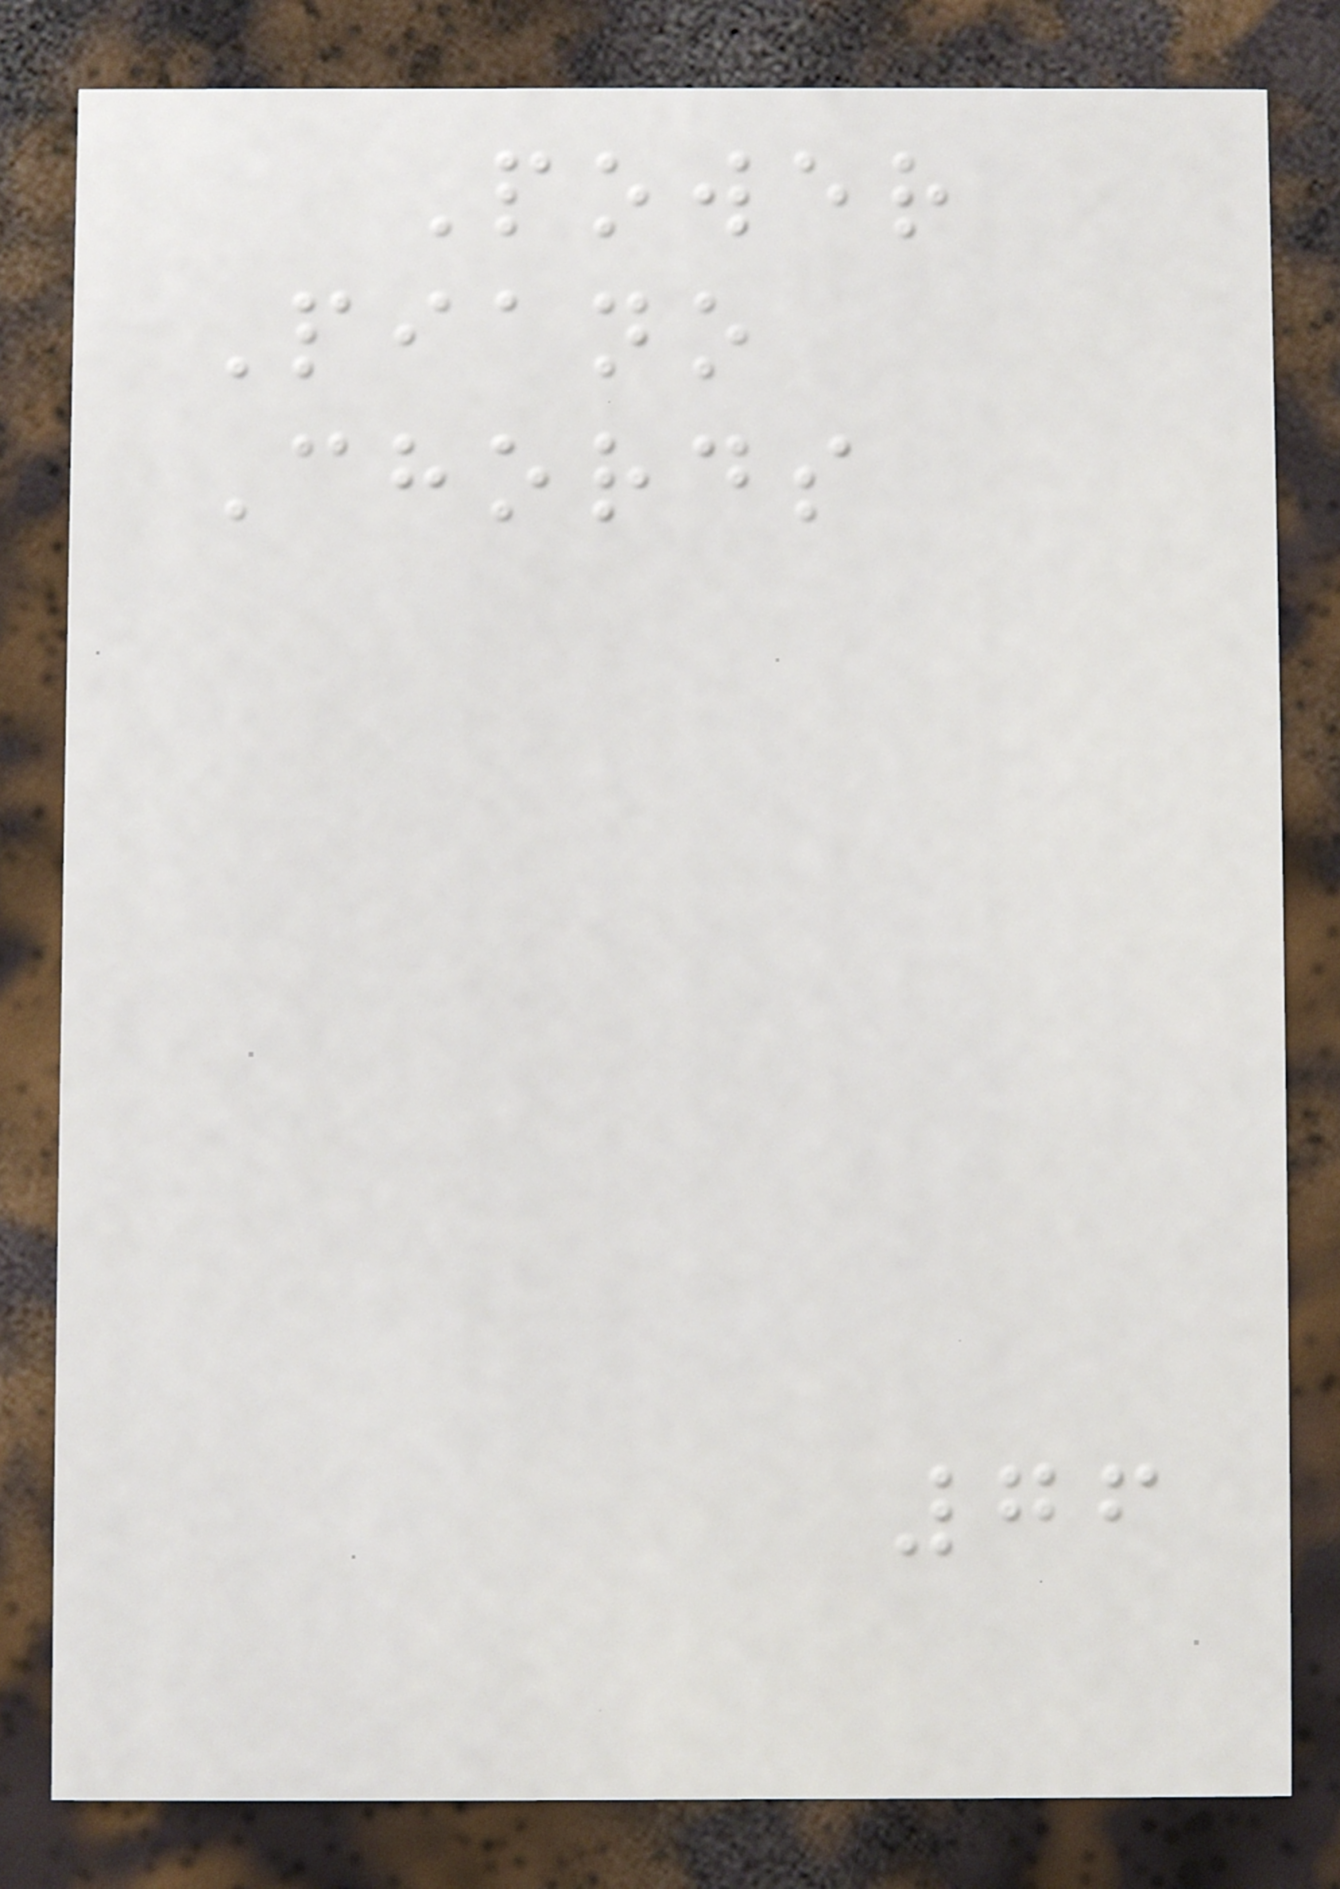Power
Piano
Chords
76
